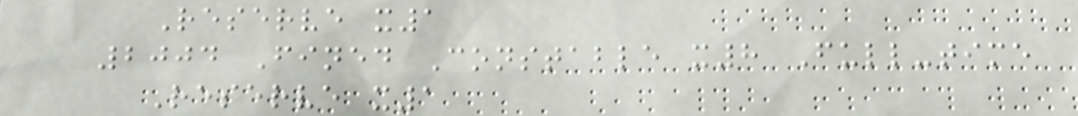Reserve x1
2004 Fined Constable x8 Full-time
Reserve x1
